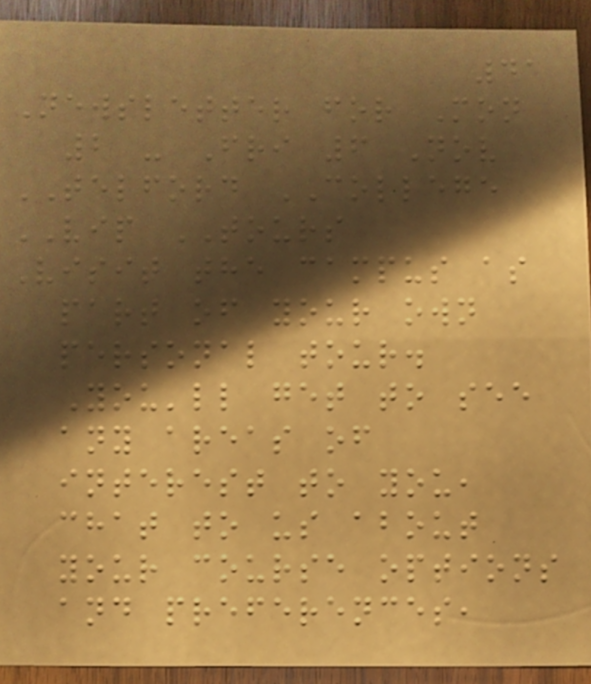41
Newsletter for Mon
2 - Fri 6 Nov
TELFORD COLLEGE
VIP TOURS
Visit the campus as
part of your own
personal tour.
You'll get to see
any areas of
interest to you,
chat to us about
your course options
and preferences,
